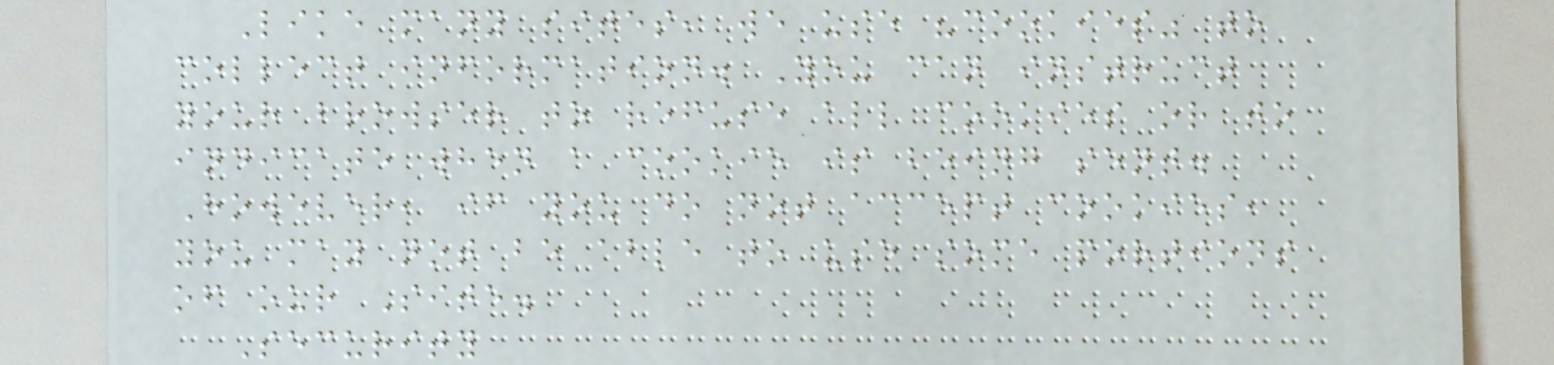Like many sites, we use "cookies" to
collect information. You can instruct
your browser to refuse all cookies or to
indicate when a cookie is being sent.
However, if you do not accept cookies,
you may not be able to use some portions
of our Site.
Security
